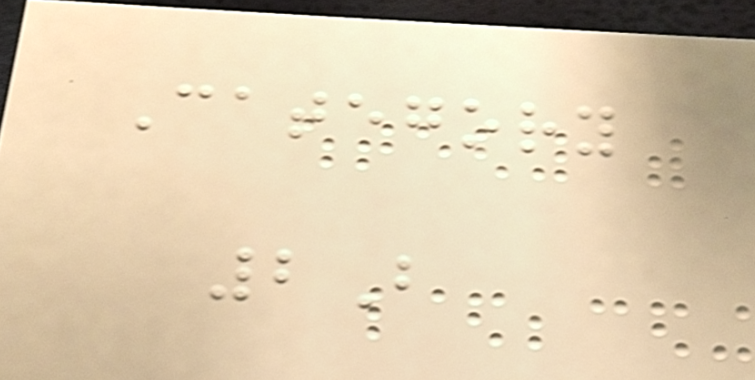Category
2B
